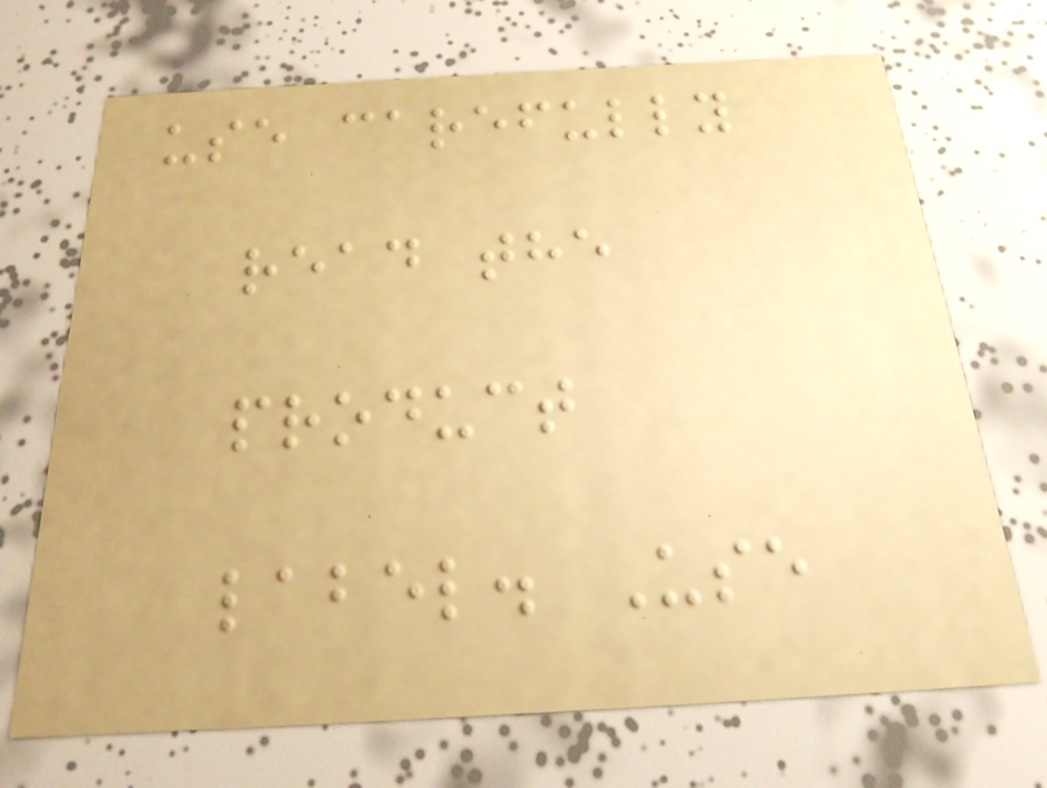use carefully
read the
product
label. Use
